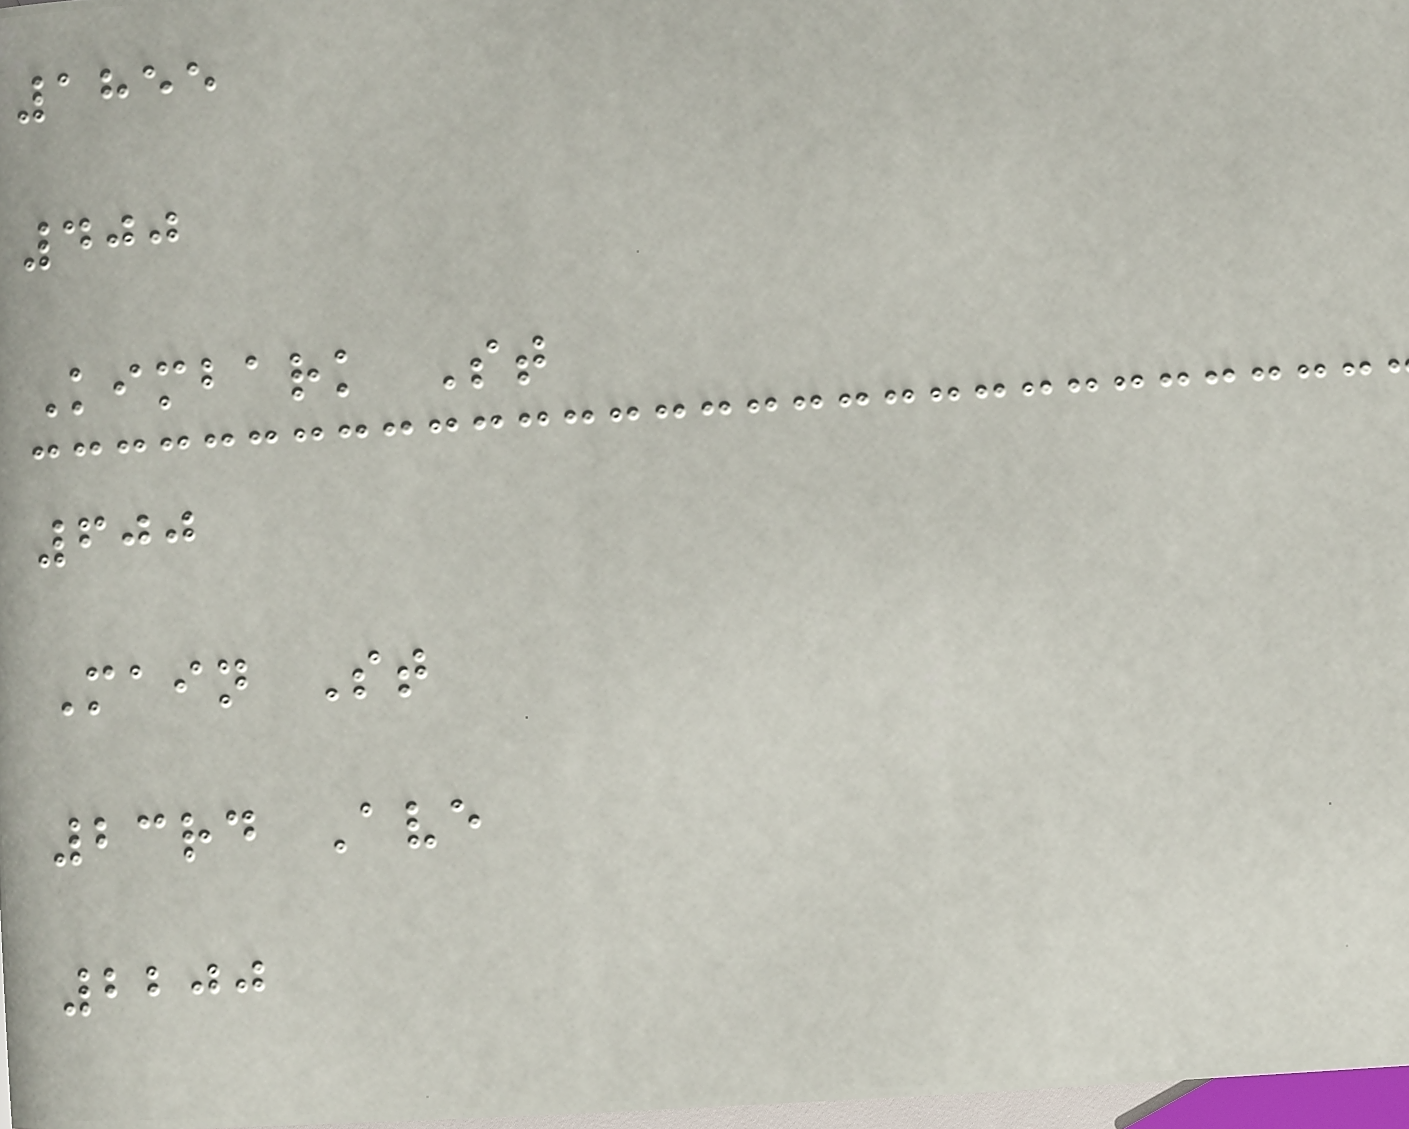1855
400
Kimbark St
600
Main St
23rd Ave
2200
